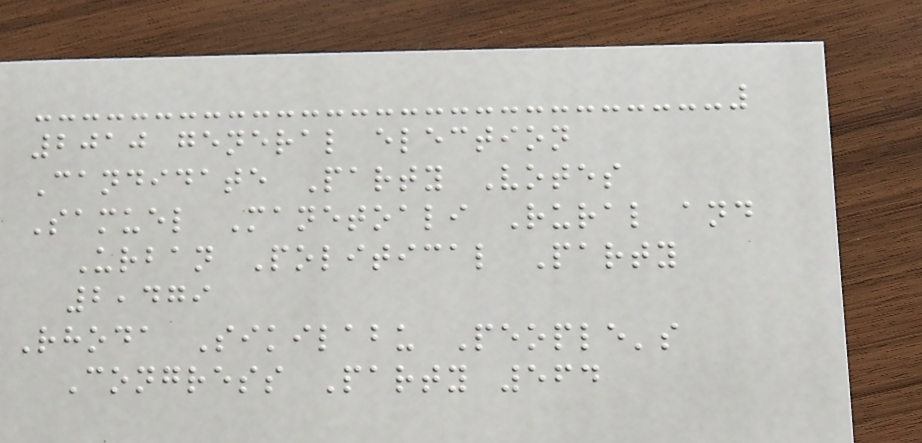2010 general election
Candidate Party Votes
Samuel Manetoali Rural and
Urban Political Party
2,479
Rhoda Sikilabu People's
Congress Party 564
